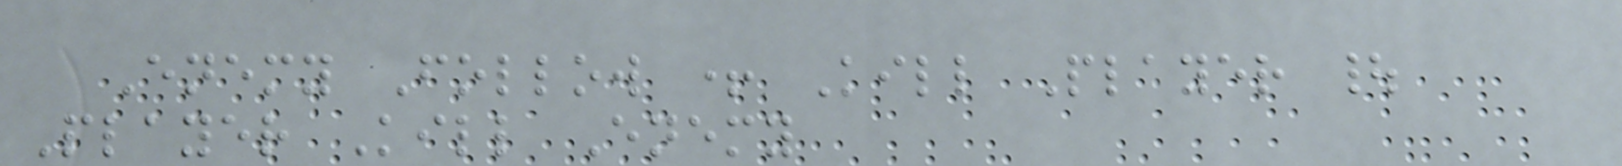Enemy Follow + Kill Player |
Player Kill Enemy
